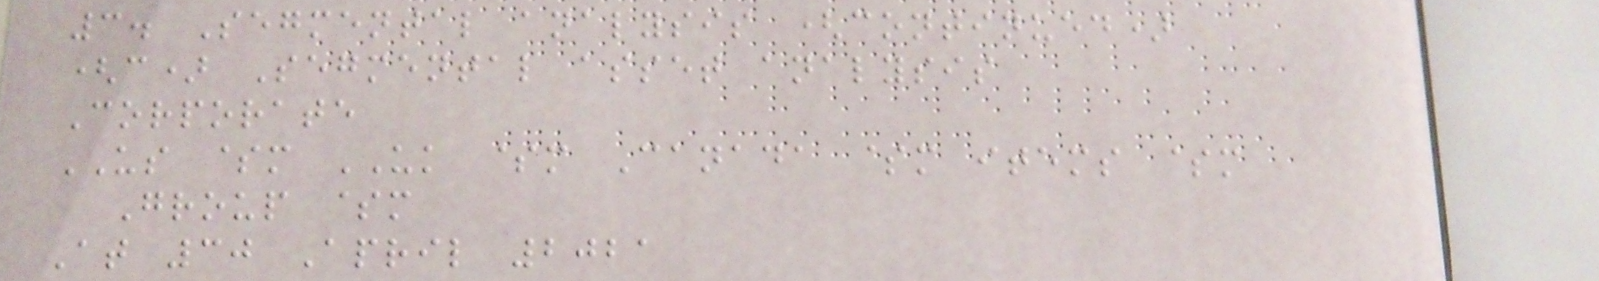3. Segmental analysis (continued)
(c) Segmental asset analysis
Corporate
US $m UK $m Canada $m items $m
Group $m
At 30 April 2021
